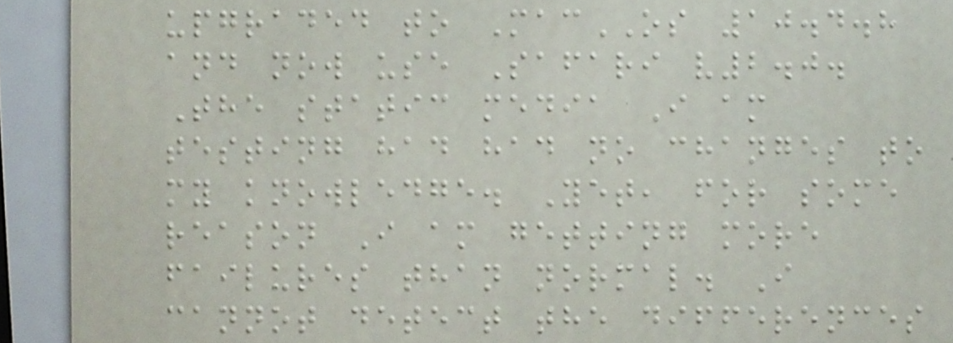upgraded to MacOS 10.4.8
and now use Safari v2.0.
The static media I am
testing had had no changes to
my knowledge. Yet, for some
reason I am getting more
failures than normal. I
cannot detect the differences
